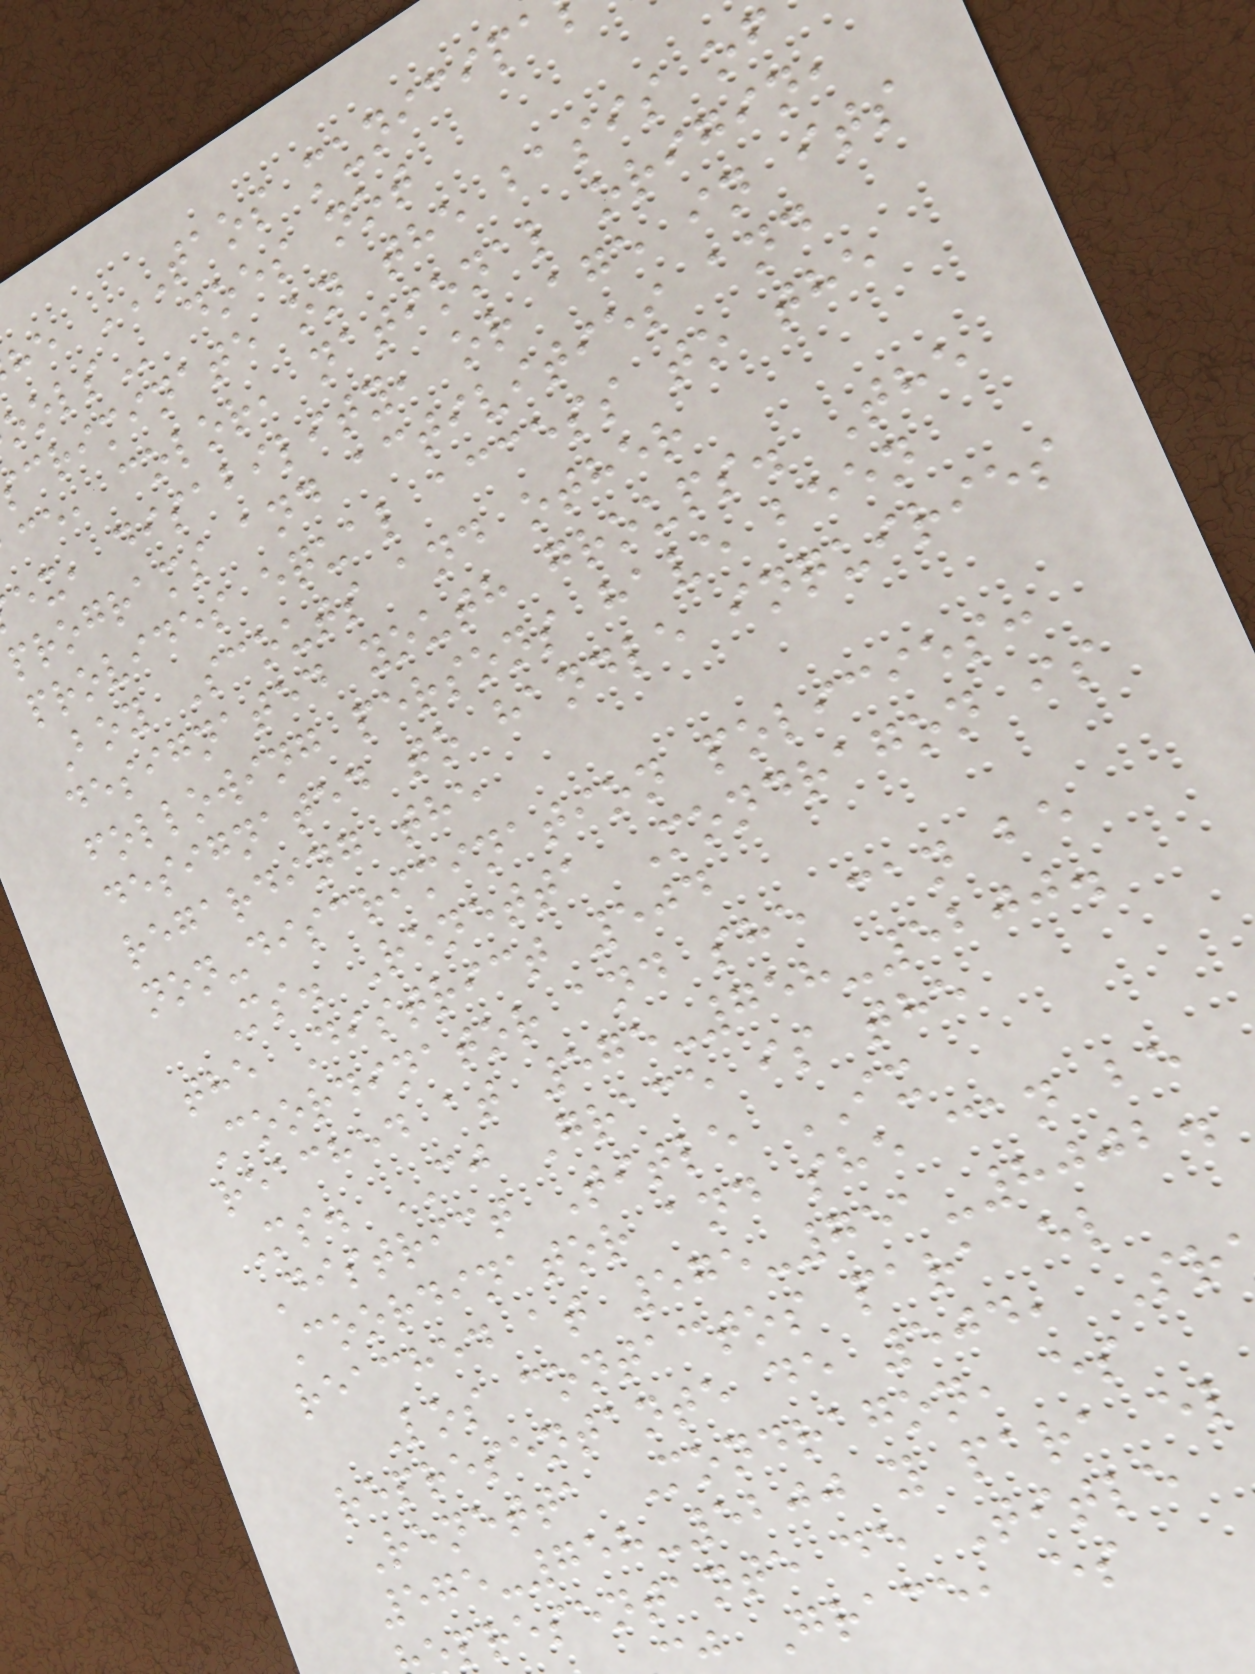does not
criminate on the basis of
ce, color, national origin,
ex, disability, or age in its
programs and activities and
provides equal access to the
Boy Scouts and other
designated youth groups. The
following persons have been
designated to handle inquiries
regarding the
non-discrimination policies:
Ms. Renetta Mondragon is
the District 504
Coordinator and she can be
reached at 575-758-5200.
Ms. CJ Grace is the
District Title IX
Coordinator and she can be
reached at 575-751-8002.
Los contactos para el
representante de 504, Sr
Renetta Mondragon, es
575-758-5200 y para el
presentante de Title
j Grace, es
